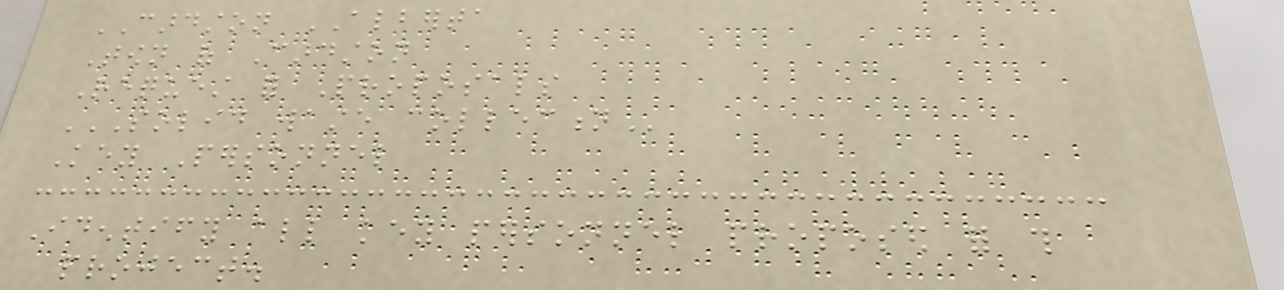CARDSTON ALBERTA
Town of Cardston
Request for Proposals
SOLID WASTE COLLECTION
Key Personnel
Identify all key personnel proposed for this
project.
